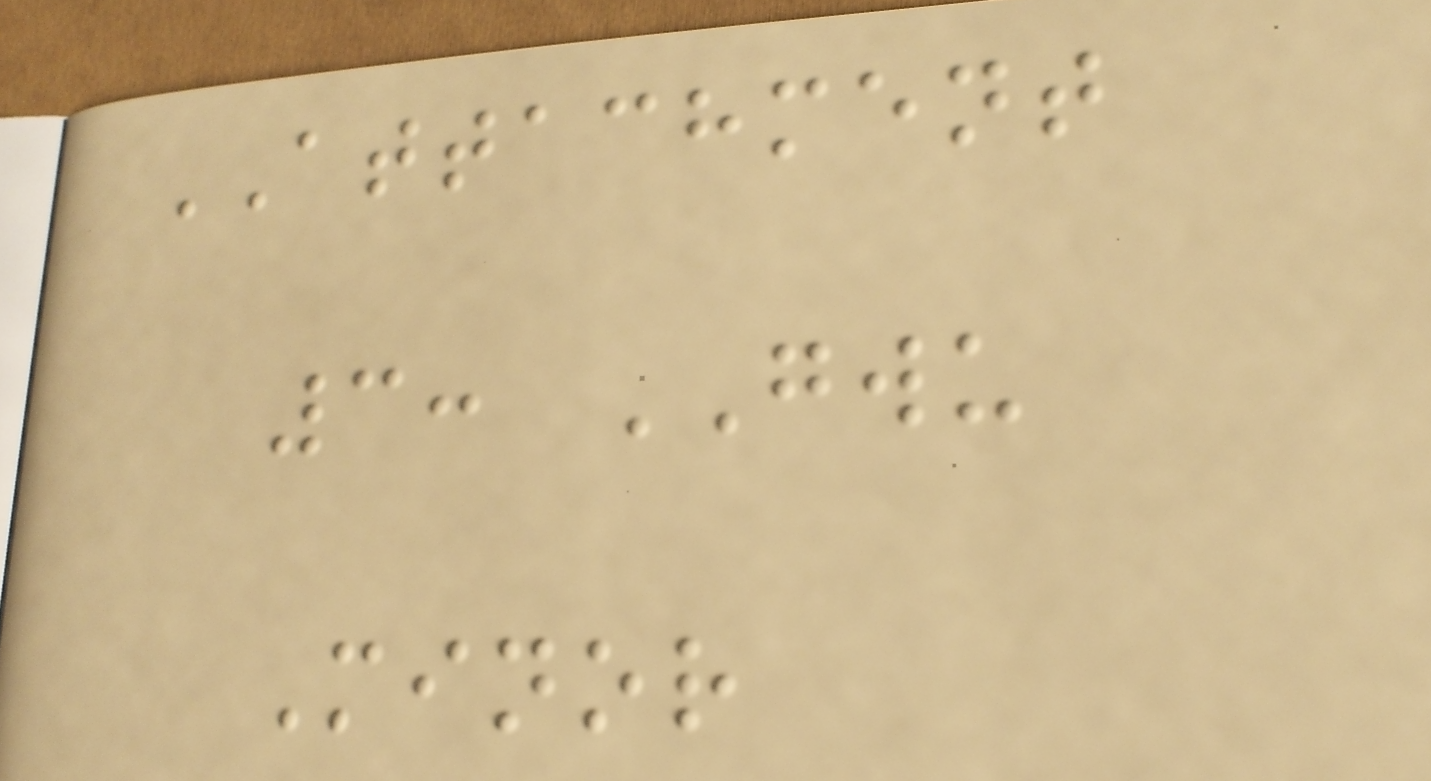ATTACHMENT
3: GWU
Minor
